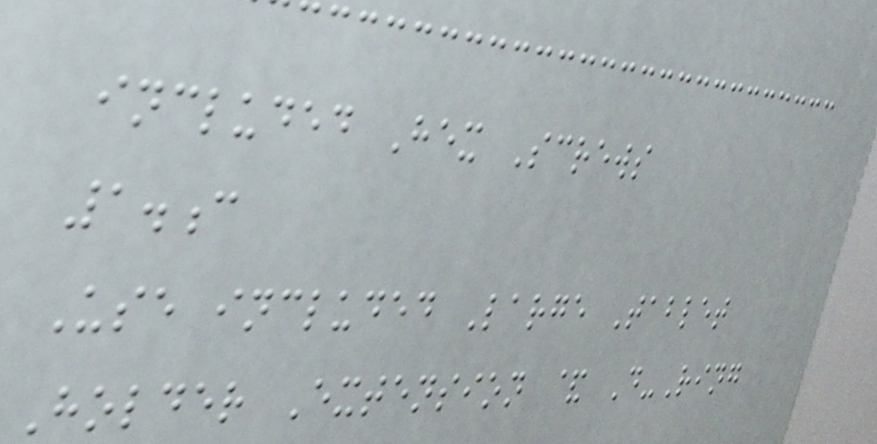included Hex Screws
1.c
Use included Large Tablet
Holder Extension & D-Ring
